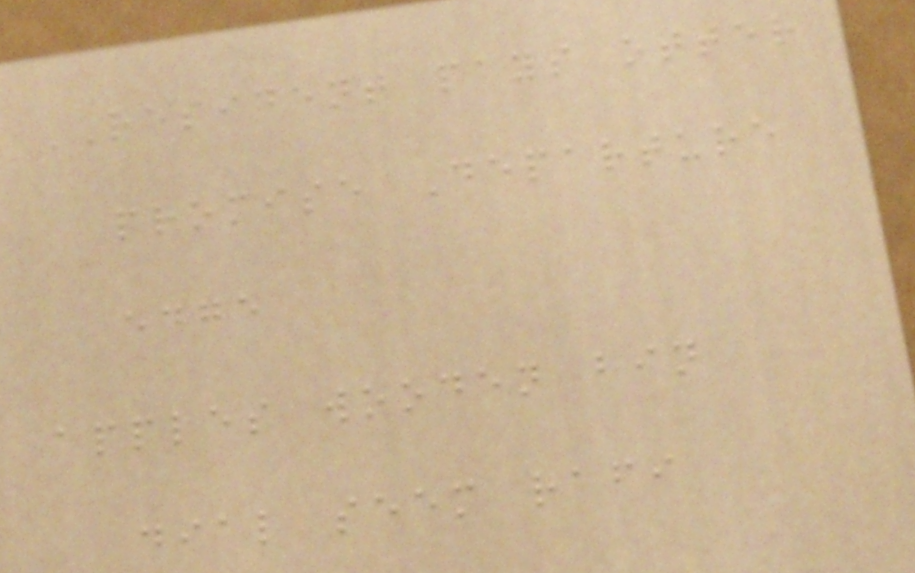RESIDENT pays otter
promise Departure
edge
apples wooden bin
dial seem rafi
